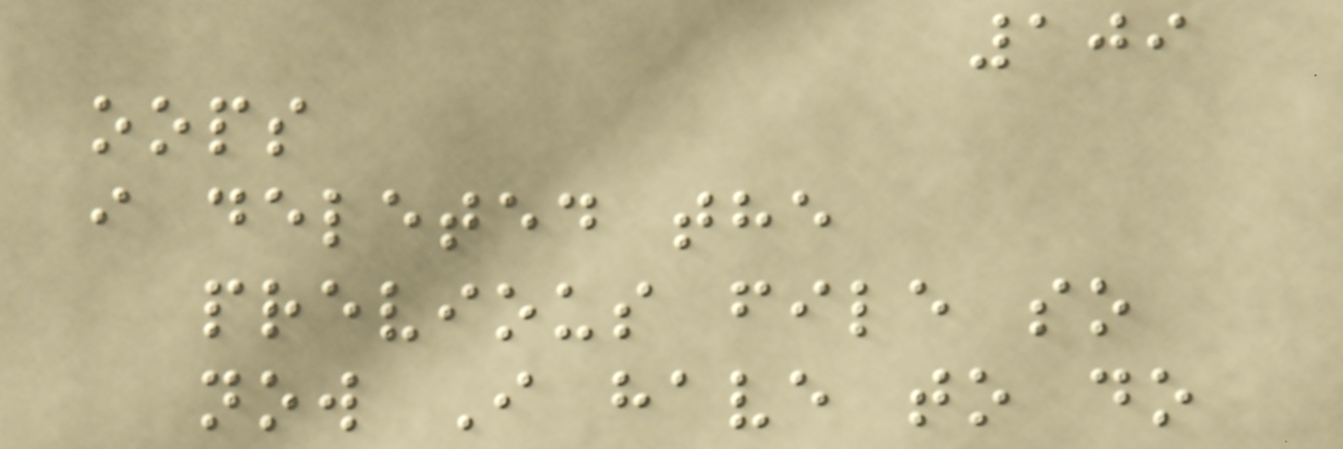109
oops
i deleted the
previous file so
now I have to do
